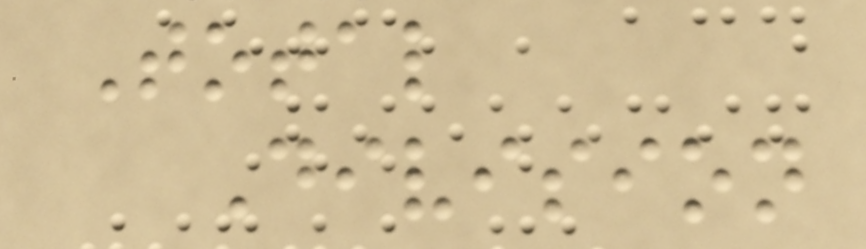Total
Division
